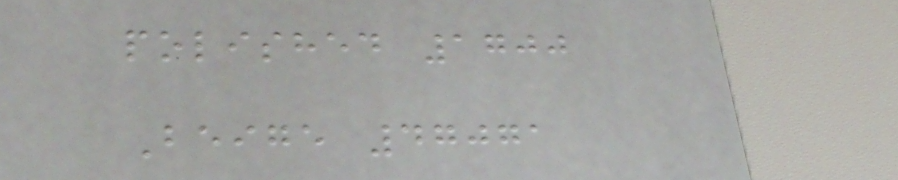polished 1700
Beige 47071
